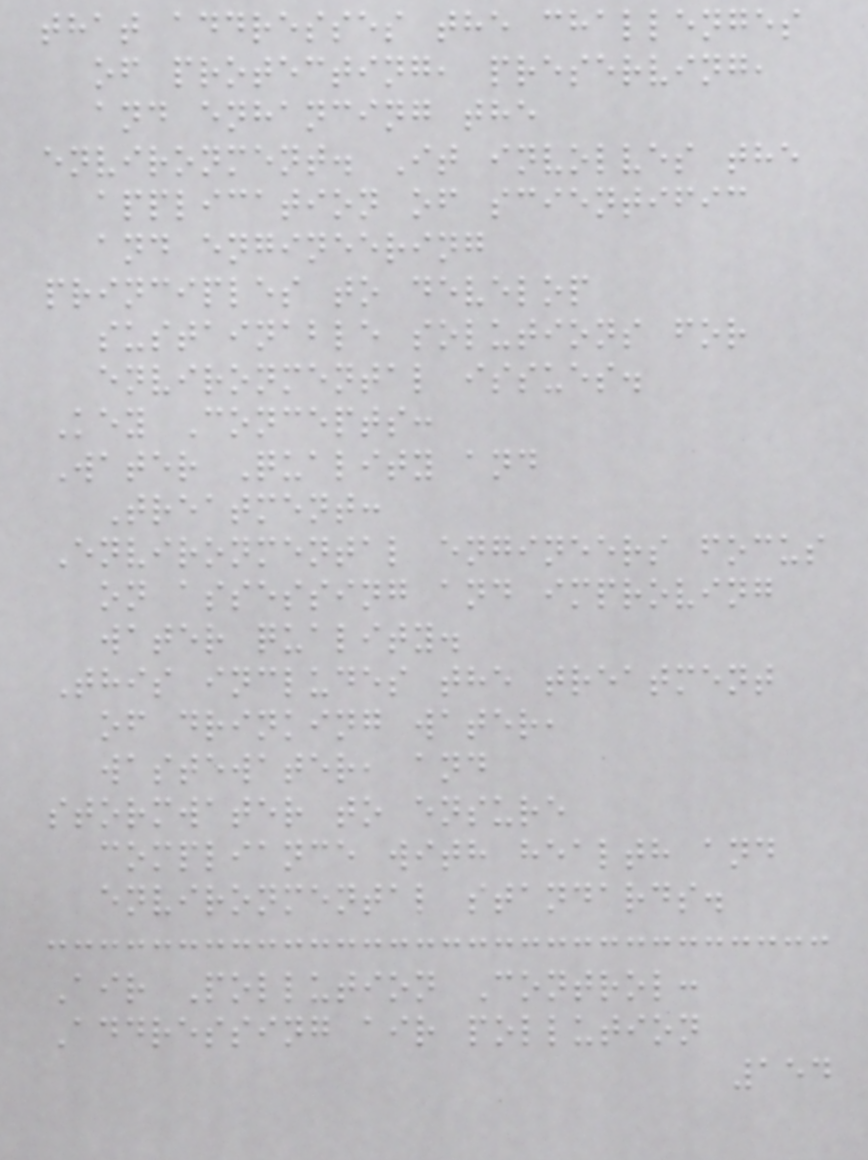that addresses the challenges
of protecting, preserving,
and enhancing the
environment. It involves the
application of scientific
and engineering
principles to develop
sustainable solutions for
environmental issues.
Key Concepts:
Water Quality and
Treatment:
Environmental engineers focus
on assessing and improving
water quality.
This includes the treatment
of drinking water,
wastewater, and
stormwater to ensure
compliance with health and
environmental standards.
Air Pollution Control:
Addressing air pollution
154
